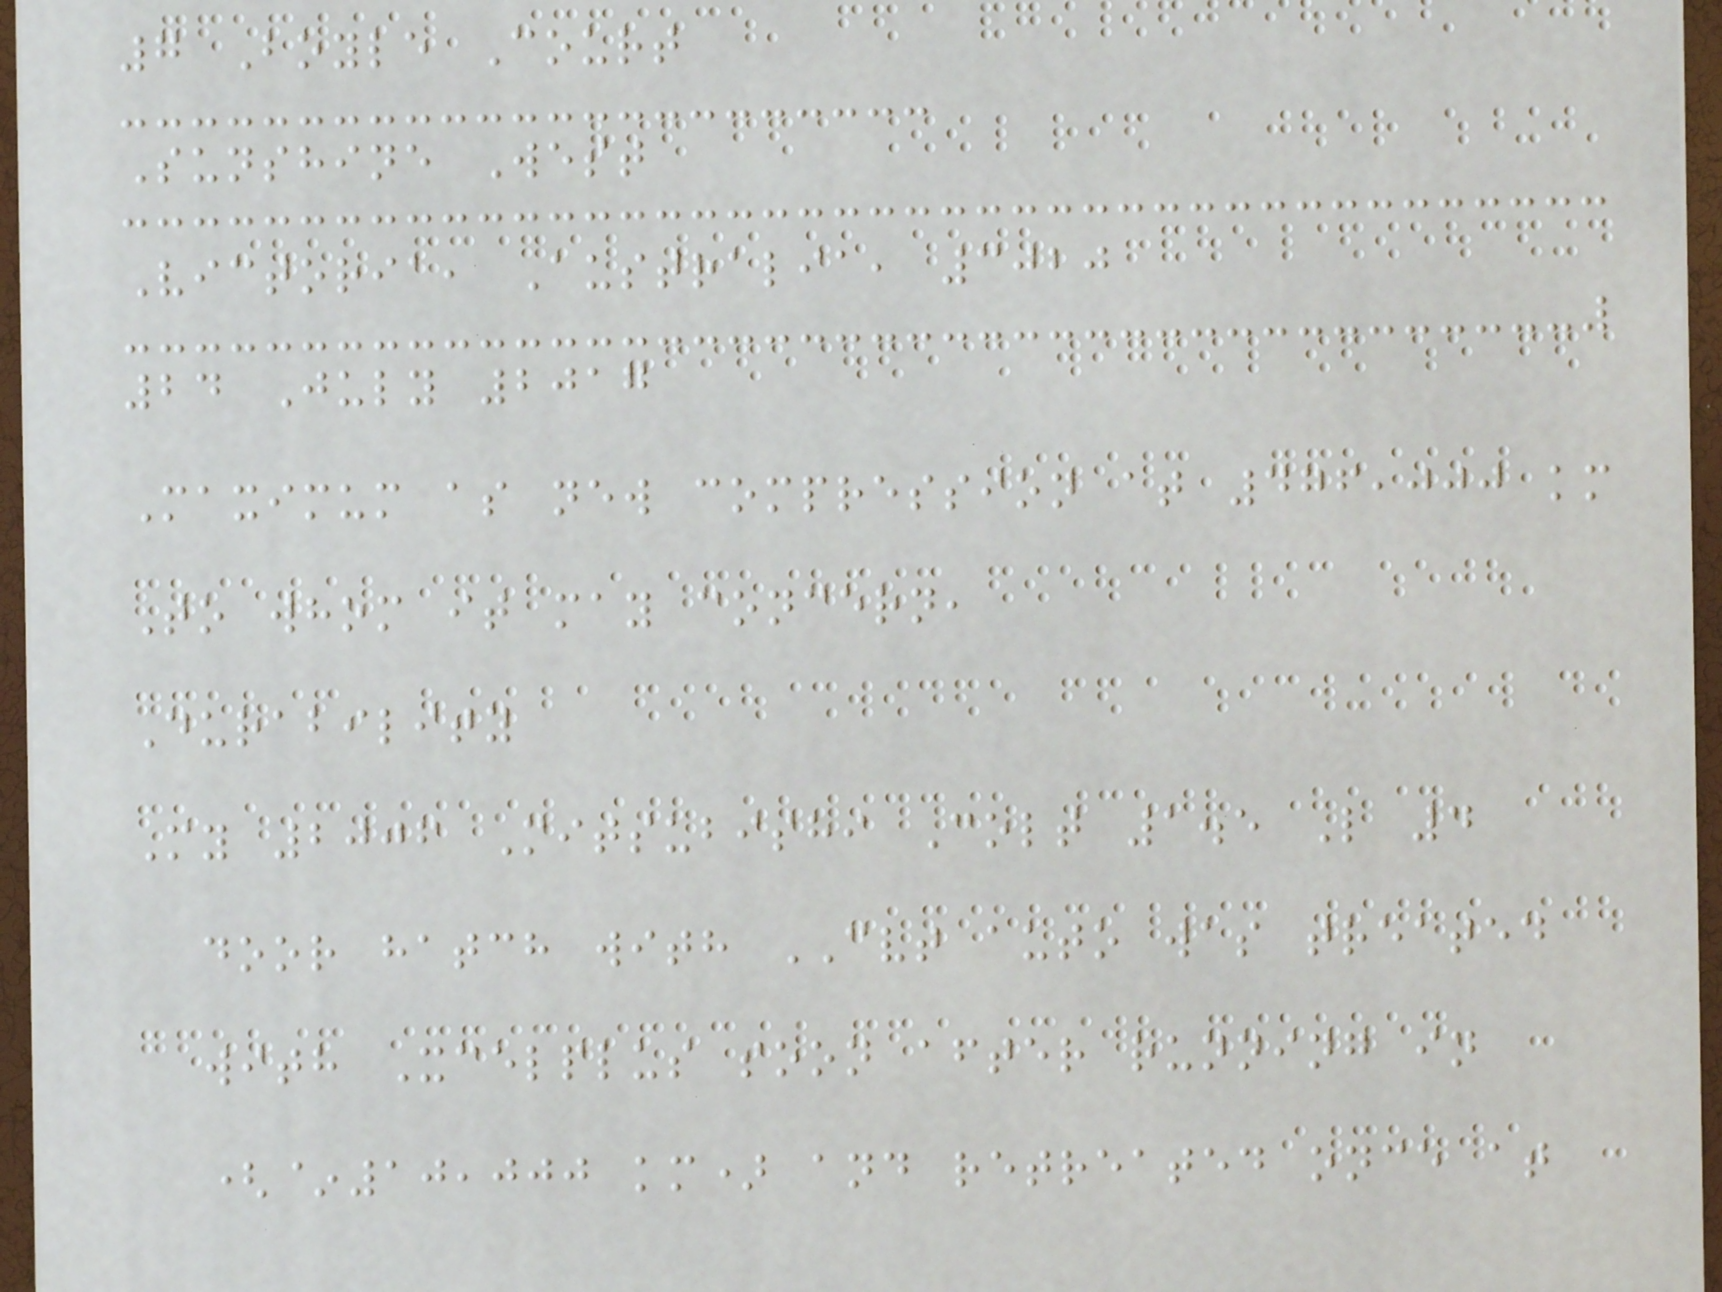7 Boyle Court
Sunshine West
Victoria, Australia, 3020
24 July 2017
Maximum as new compression at 476,000 km
To whom it may concern,
Durability
My 2006 Mitsubishi Colt 1.5 L 4
door hatch with CVT auto was treated
with Xcelplus soon after running in
(~10,000 km) and retreated once at
